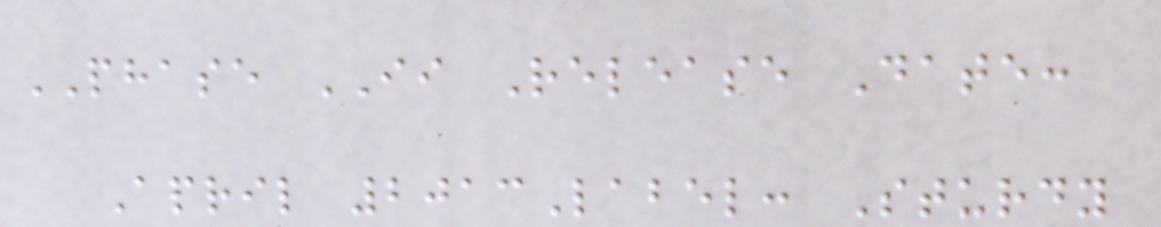PHASE II Release Date:
April 2013Label: Sturdy
